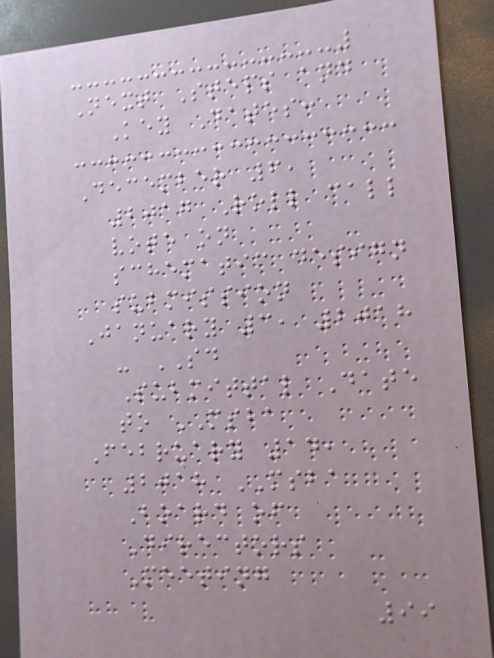Next Steps and
Key Dates:
December 6,
2017 Roll call
vote on
schematic design
submission
January 3, 2018
- SD
Submittal Date
to MSBA
February 14,
2018 MSBA
Board of
Directors
Meeting
99
